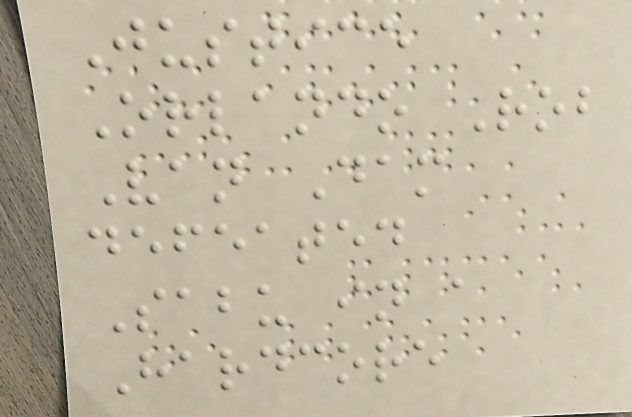Justice
Orlando Rob
Van Dam
defeated
Sabu in a
Hardcore
